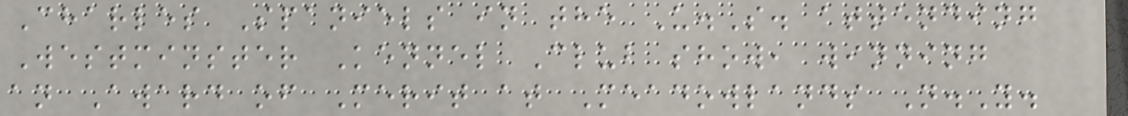Charles Spaniels in the U.S. attending
Westminster Kennel Club show, winning
an Award of Merit at Meadowlands N.Y.
